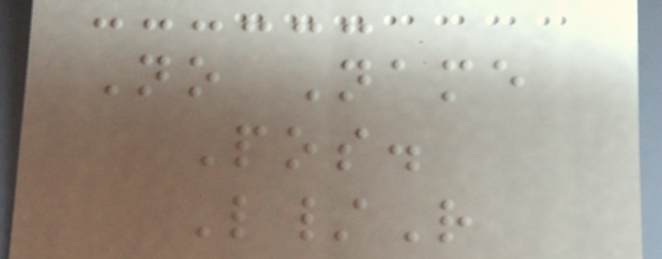No Name
Pos.
L/R
